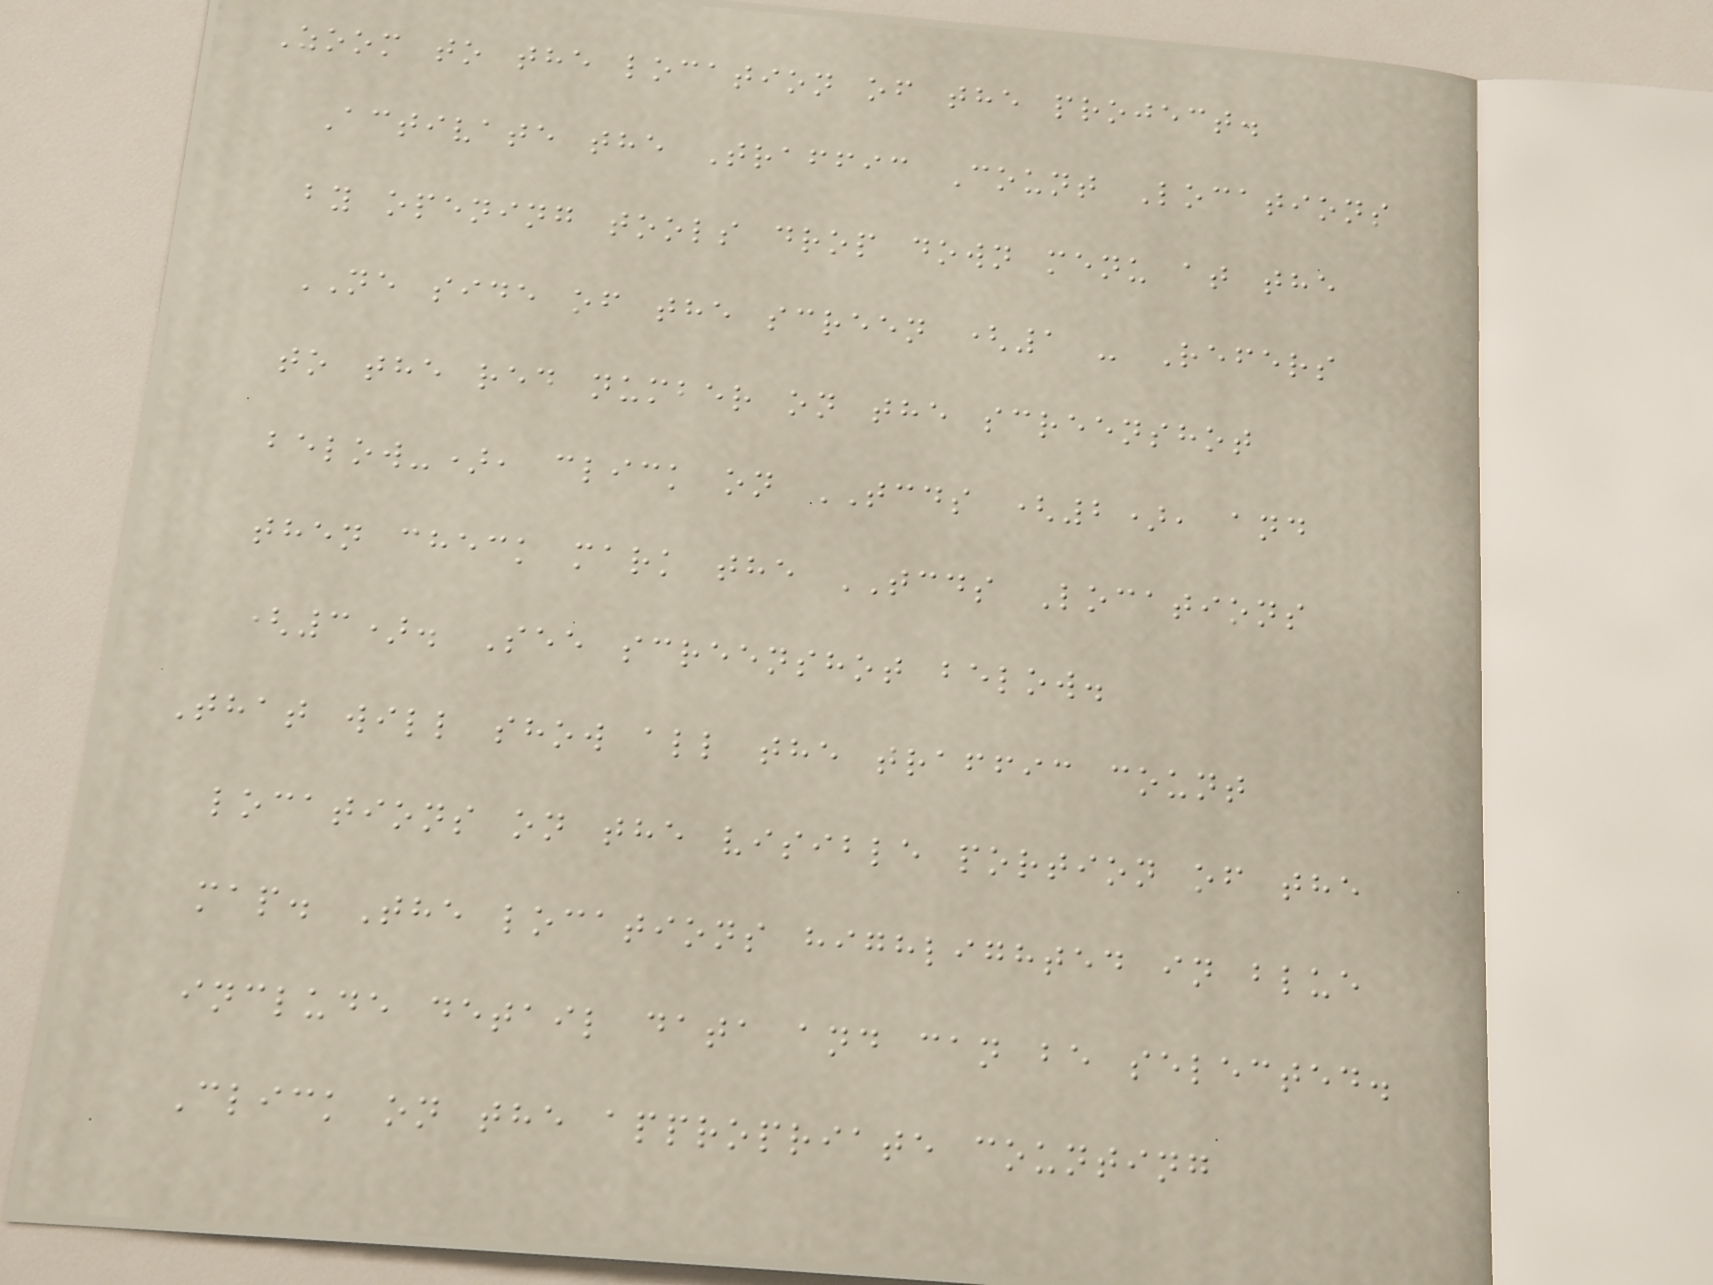Zoom to the location of the project.
Activate the Traffic Count Locations
by opening tools drop down menu at the
NE side of the screen (1 - Refers
to the red number on the screenshot
below-), click on TCDS (2), and
then check mark the TCDS Locations
(3). See screenshot below.
That will show all the traffic count
locations on the visible portion of the
map. The locations highlighted in blue
include detail data and can be selected.
Click on the appropriate counting
